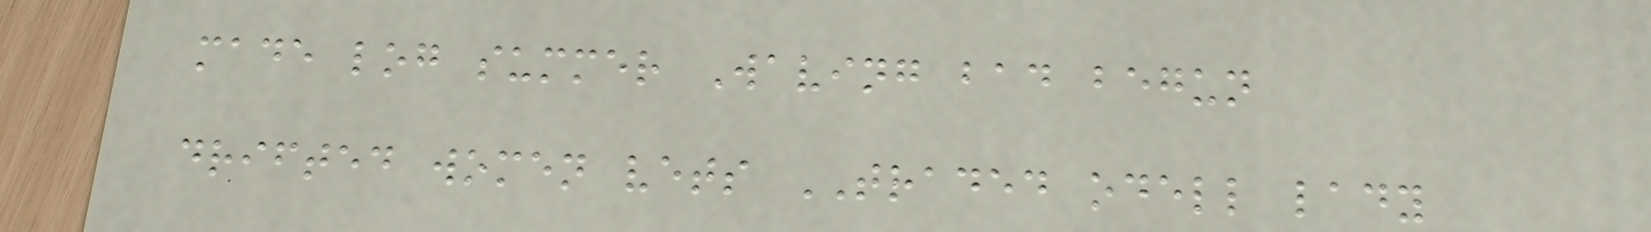made log summer Waving bad begun
drifted women vets TRADED odell lady
